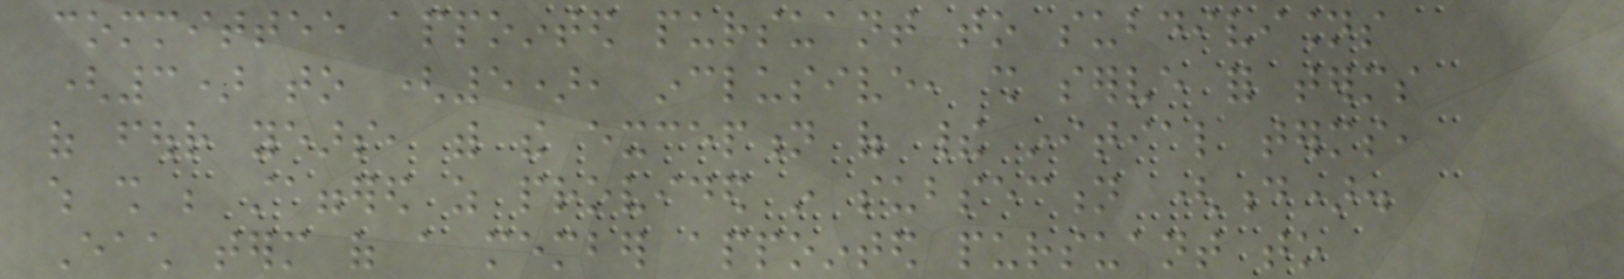committee appointed pursuant to subdivisions
(3) to (5), inclusive, shall serve for terms
of four years, with the exception of their initial terms,
which shall be staggered as provided in subsection (d).
Each term of a member appointed pursuant to
